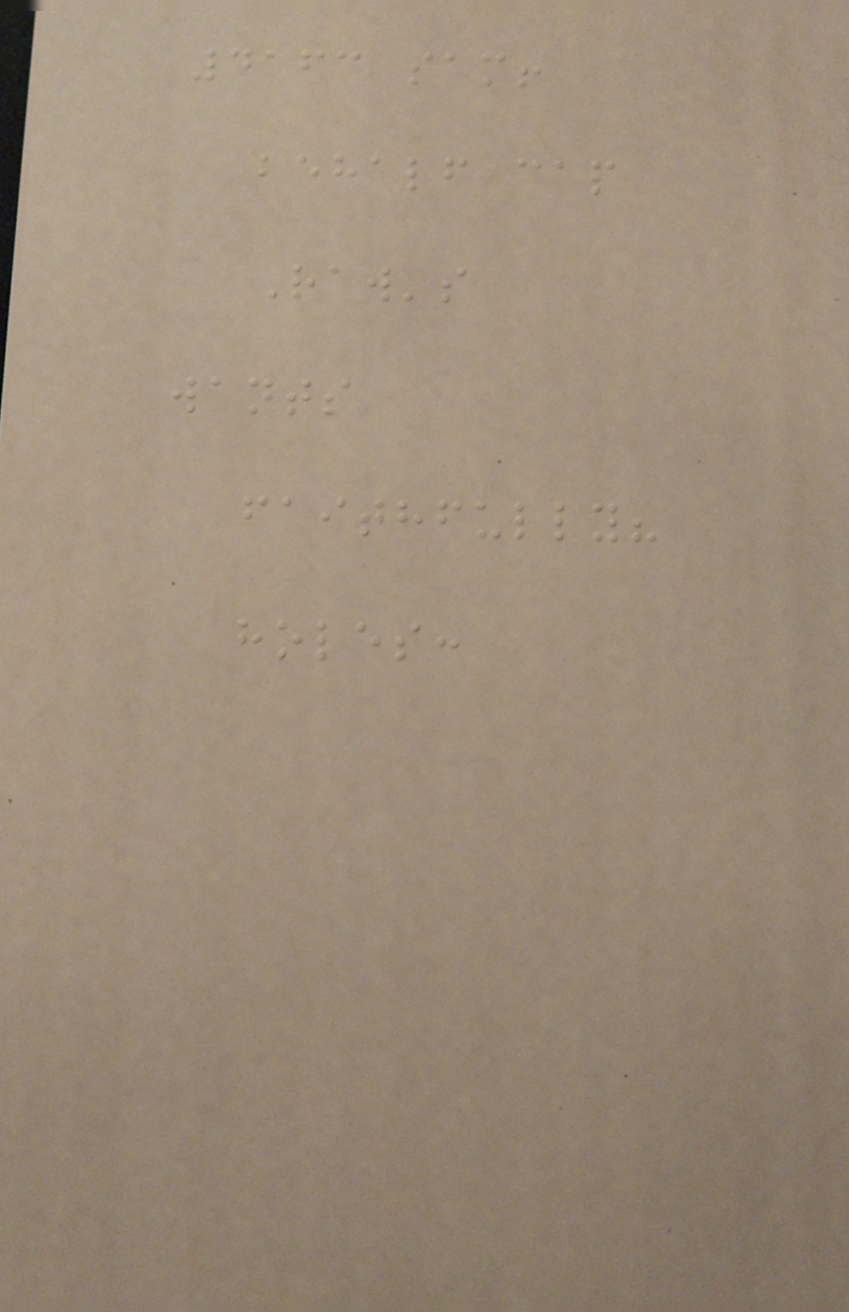4163 sam!
behalf cap
Raw's
wants
faithfully?
holes:
